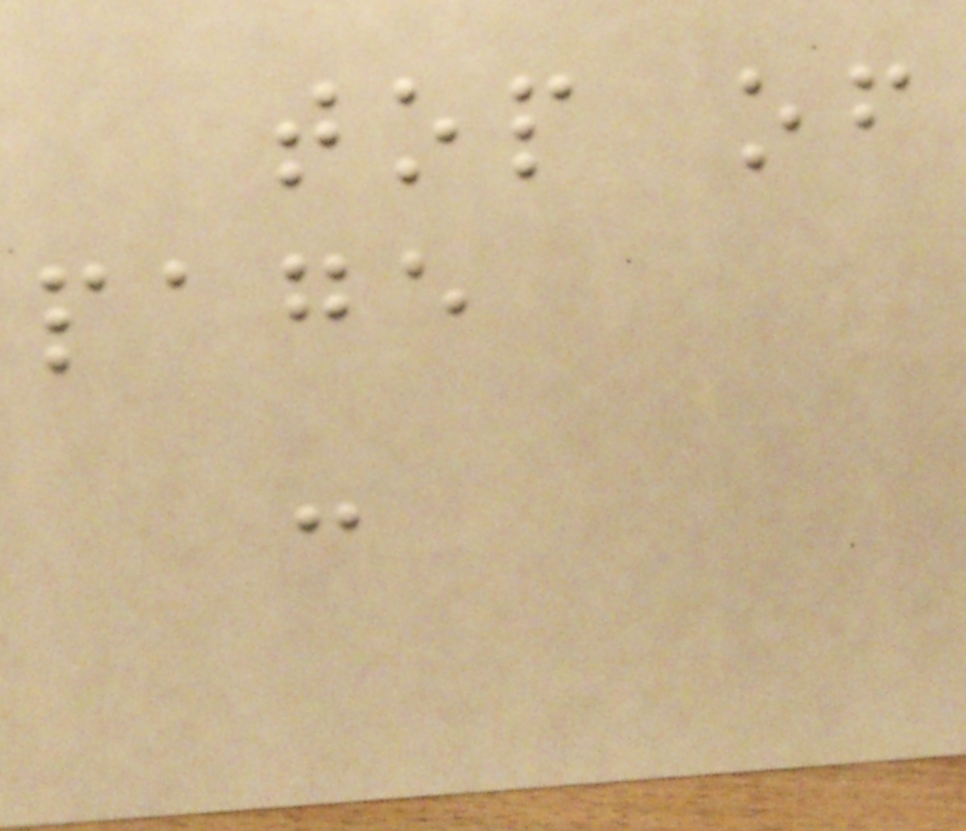top of
page
-
